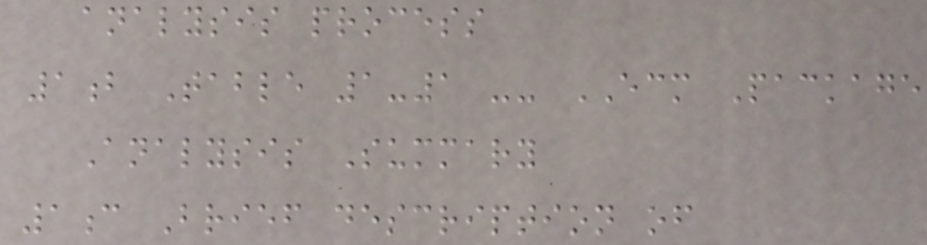analysis process
1b Table 1-1 -- ECM Package
Analysis Summary
1c Brief description of
